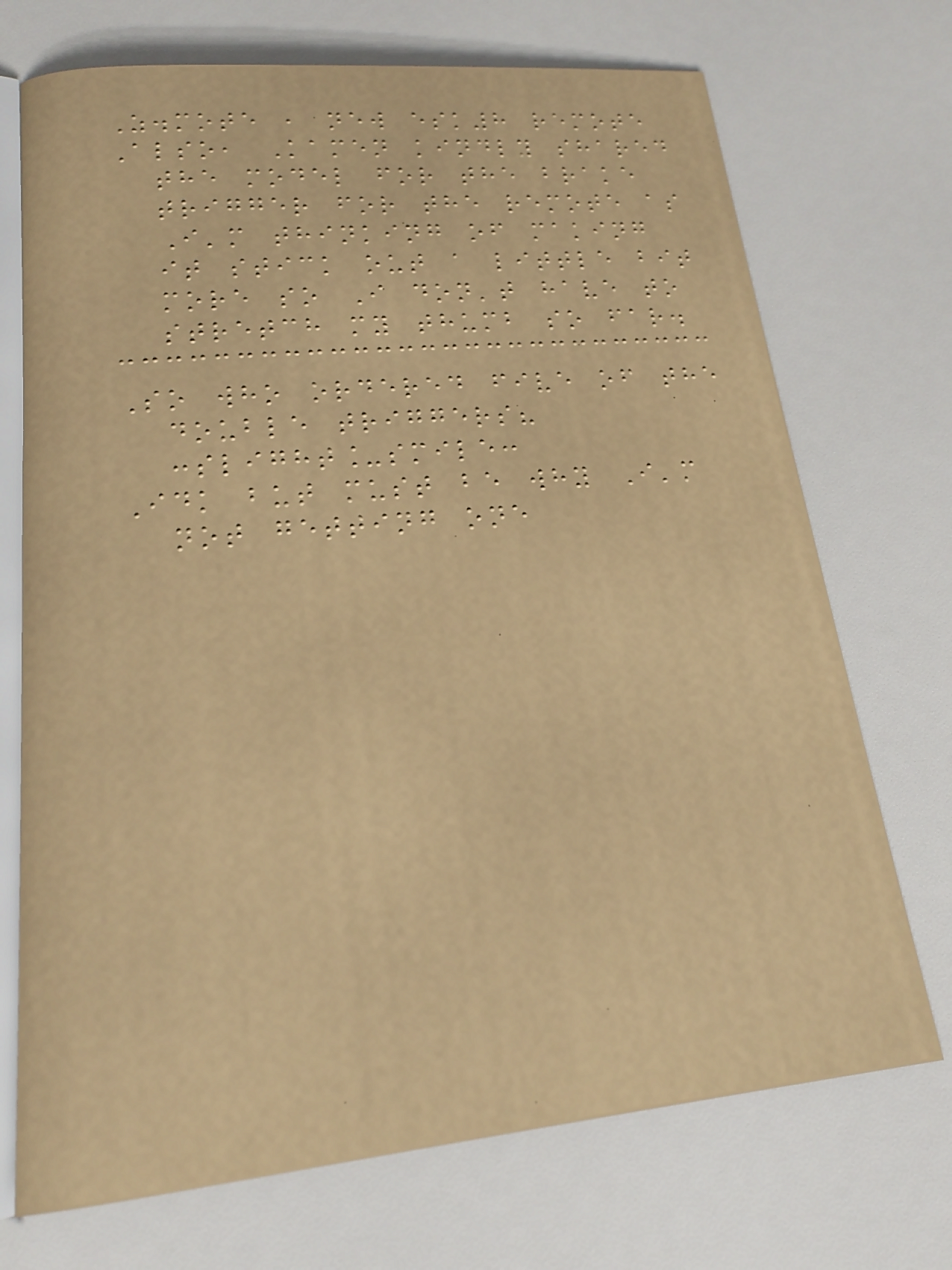Z.mote , new esk8 remote
Also, Kamen kindly shared
the model for the brake
trigger for the remote as
I'm thinking of making
it stick out a little bit
more so I don't have to
stretch my thumb so far.
So who ordered five of the
double triggers?
:slight_smile:
Idk but must be why I'm
not getting one
